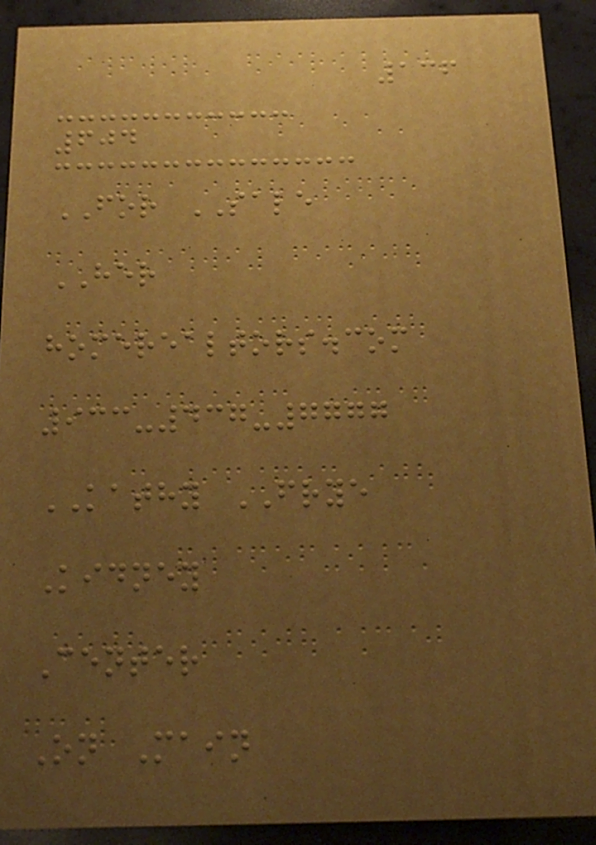136
604
FOR SALE
HER
homerealtors.com
933-437-7777
KATHY FRYE
Kidney
Center
On Main
